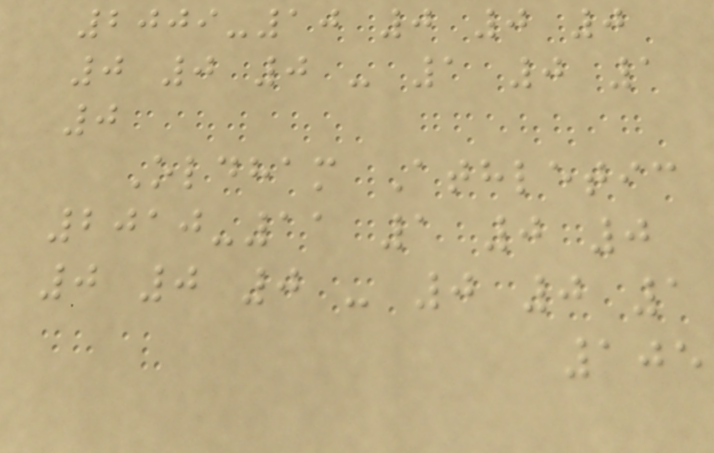2009-10 0 0 0
0 0 0 - 1 0 1
0
Oldham Athletic
2010-11 1 0 0
0 0 0 - 0 0 1
105
